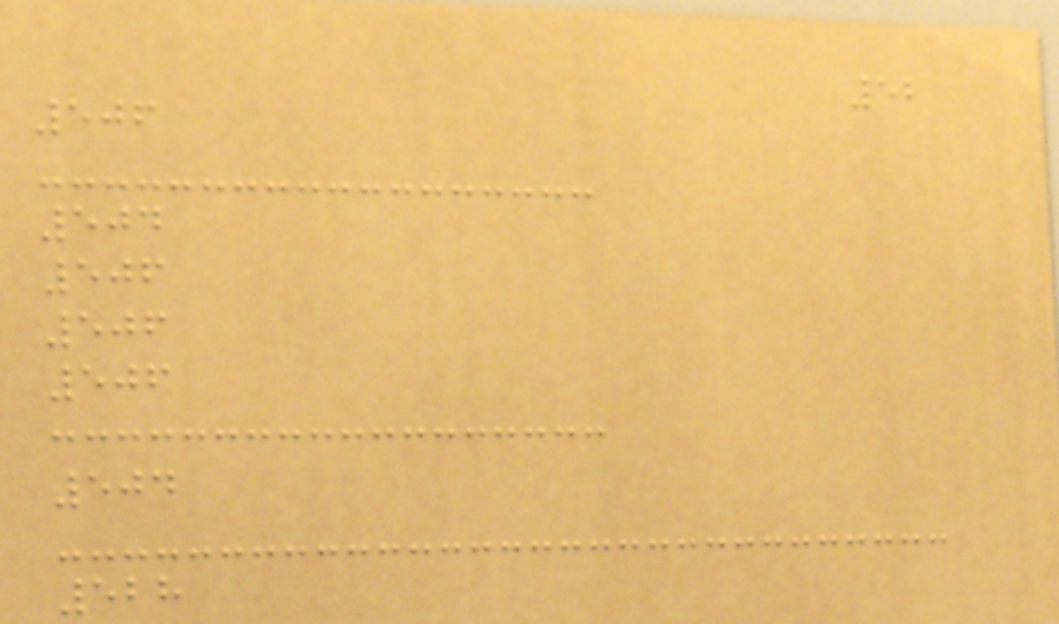52
506
504
506
506
506
504
528
